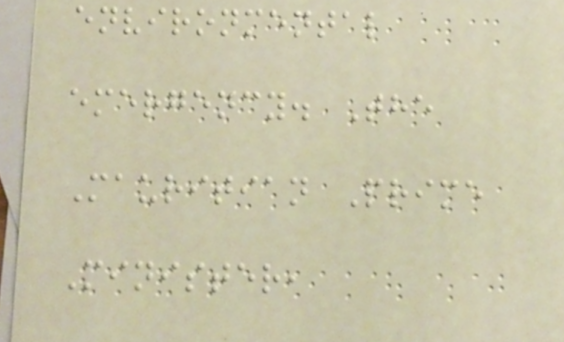environmental
emergency. The
Mauritian Prime
Minister,
